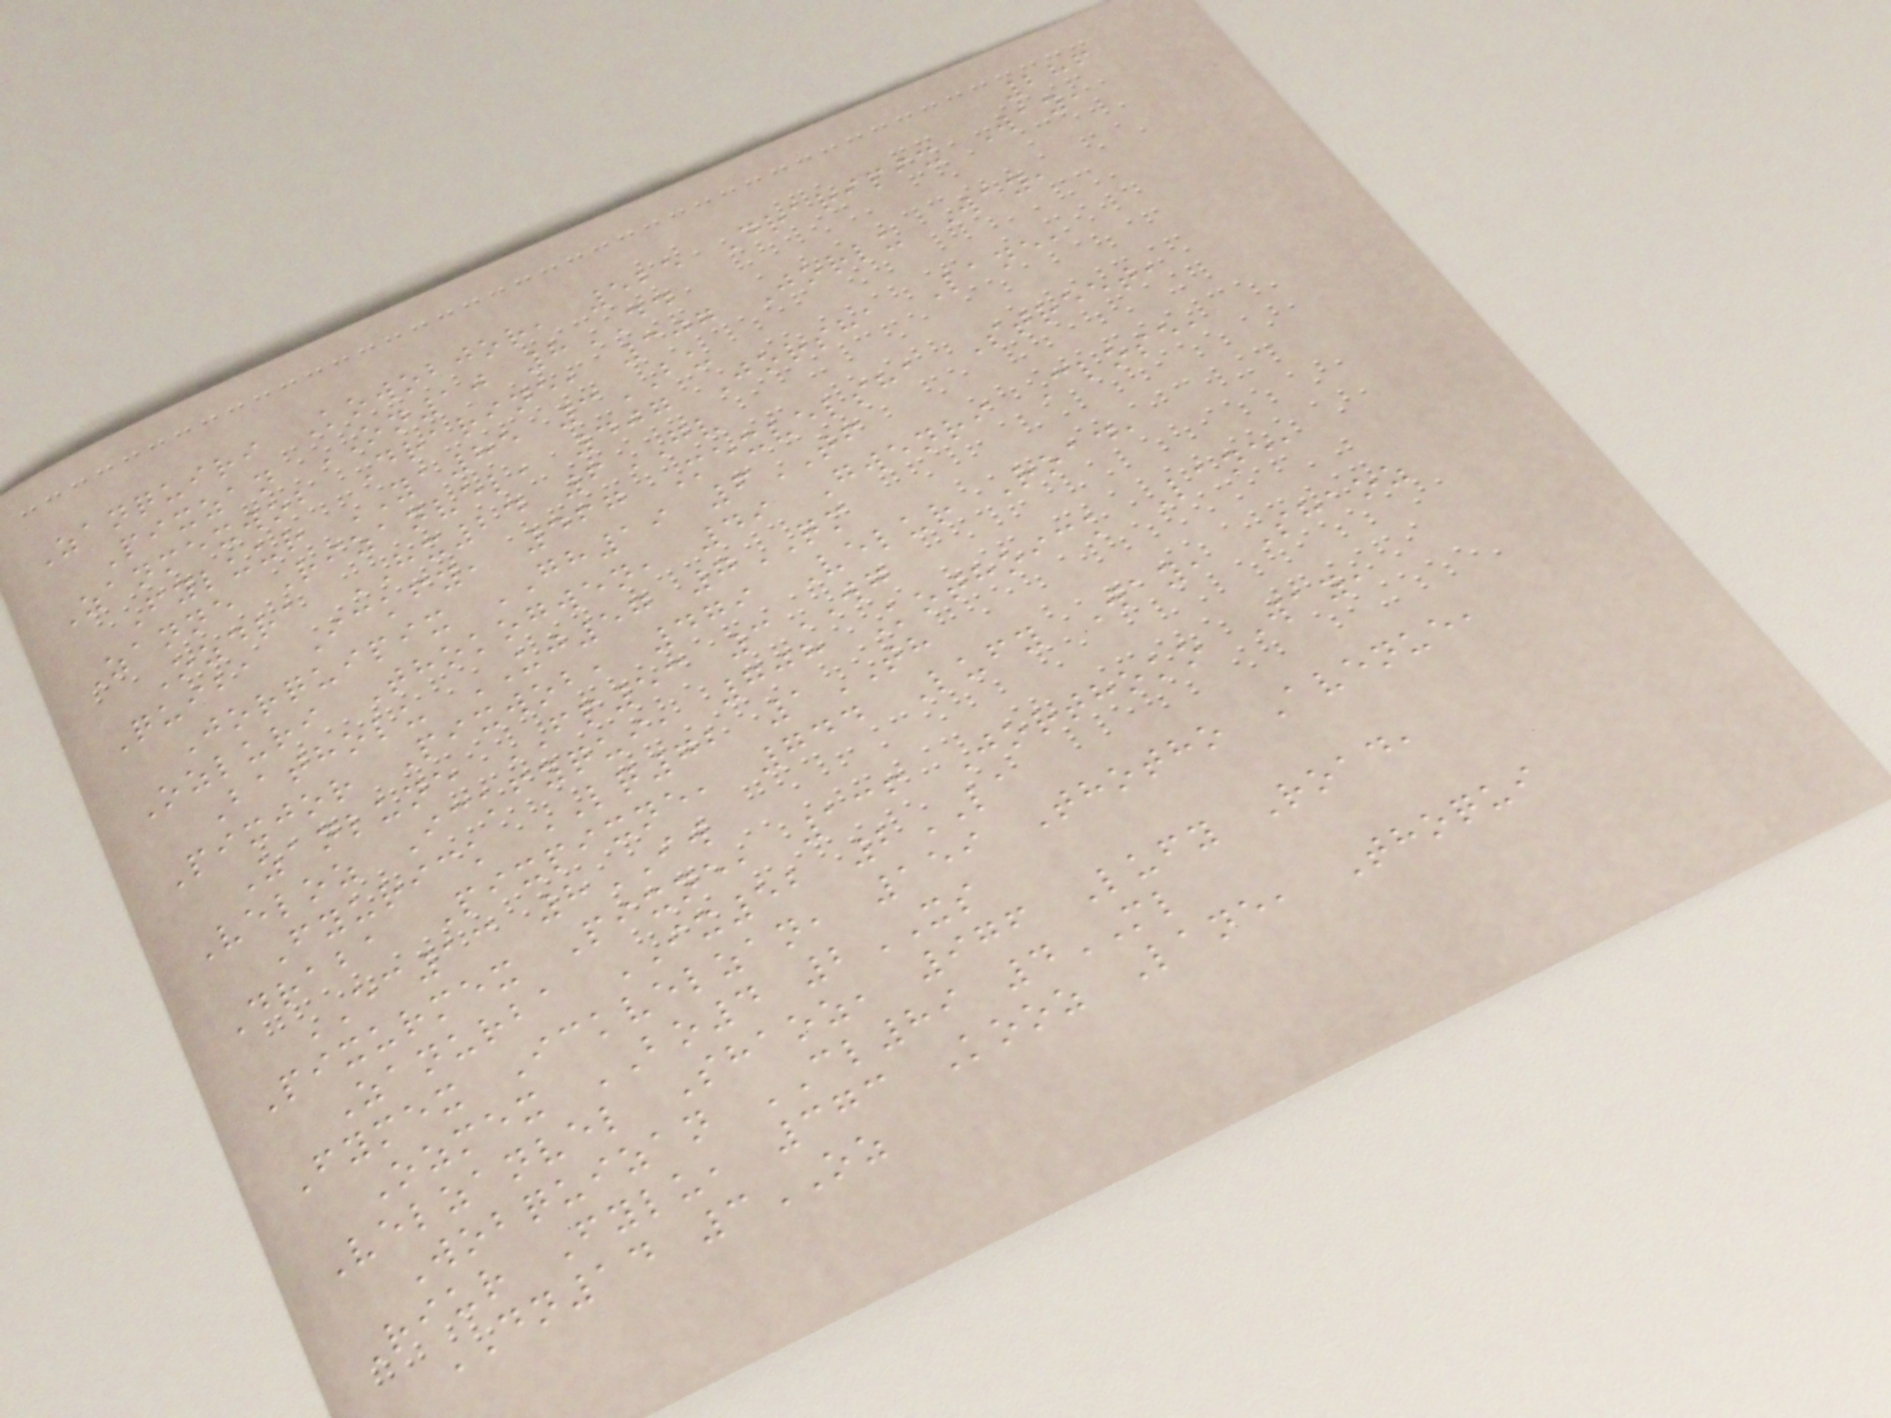286
Zanquiri Kowobjor, 525 Draripix Way,
Pixzan ON10 8DD
Zanmexwob Drarine, 307 Jorlu Way,
Fyluur YA85 3BU
Zanne Rizanvel, 407 Jorsha Lane,
Ozdra HX24 6GV
Quiba Ickfy, 467 Mexvelsha Street,
Jorquipix GH19 6TF
Ozluri Thokogwen, 49 Gwenri Close,
Batholu UJ57 7QM
Pixjor Pixwob, 479 Velur Road,
Zanlune FP53 3WG
Veloz Ickfyqui, 708 Kothoick Lane,
Fyurick LQ72 1TH
Draba Pixpixne, 744 Lufy Way, Shaoz
EC13 8IW
Pixurmex Pixne, 136 Jorthoko Way,
Zanurba IX52 2LA
Fymex Ickvelzan, 159 Thotho Avenue,
Ozmex BO4 2XS
Velzanvel Shaoz, 976 Lufy Road,
Wobquizan CL89 4ML
Riur Fylu, 373 Kooz Lane, Thoqui
DN14 3OZ
